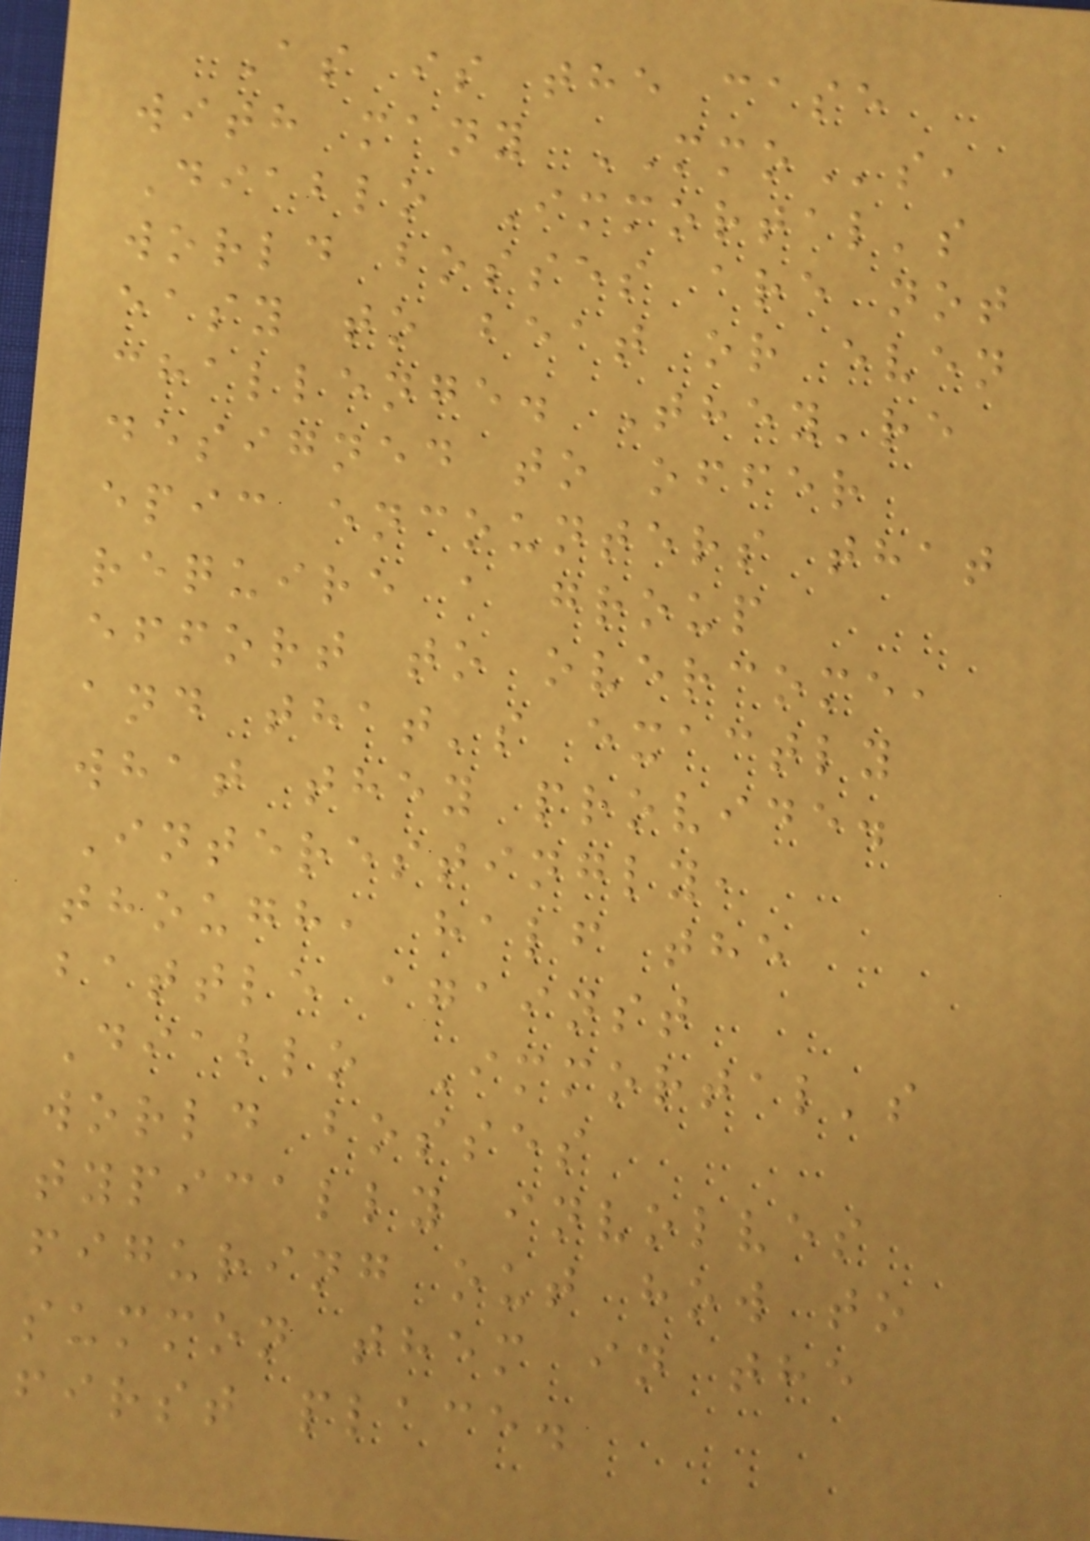As is the case
with many MMOs,
Diablo Immortal's
world bosses are not
easy to beat or even
challenge. They're
designed to offer
epic encounters that
require a group
effort to overcome,
and that's exactly
what they provide.
Interestingly,
though, half the
battle against
Diablo Immortal's
world bosses
typically involves
figuring out how to
summon them in the
first place.
